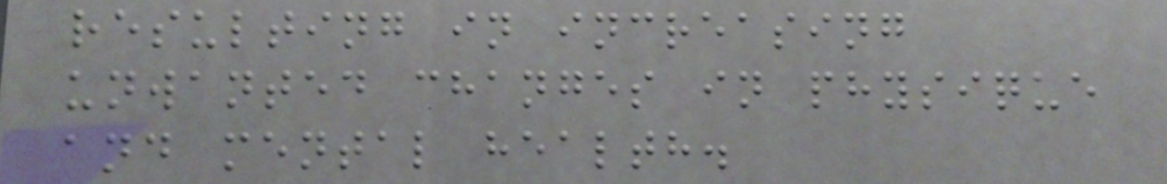resulting in increasing
unwanted changes in physique
and mental health.
